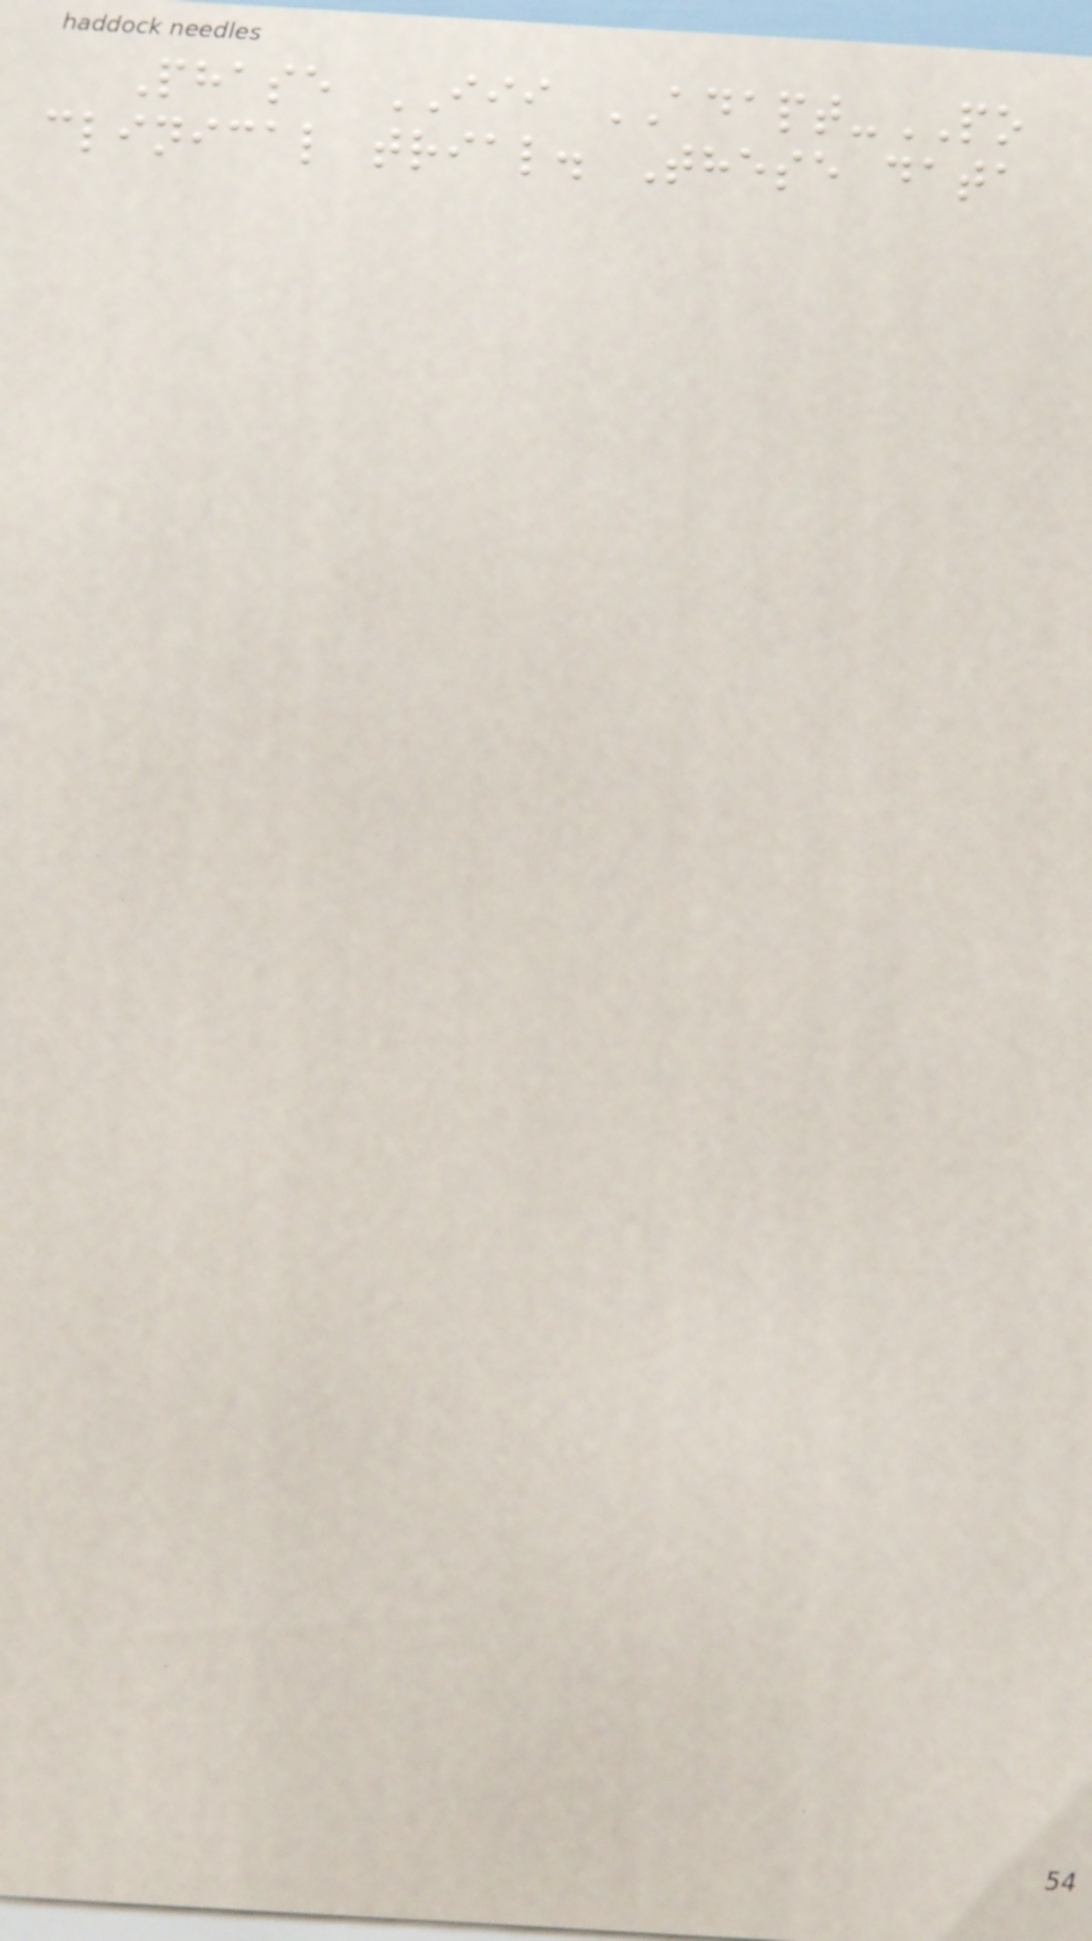Phase III ADAPT-PO
clinical trial. These data
